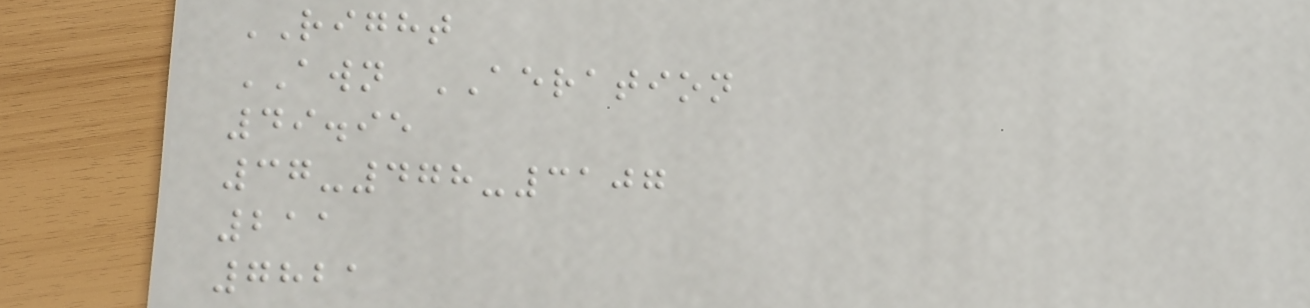RIGHT
AWN AERATION
49.95
37-478-3107
211
7821
